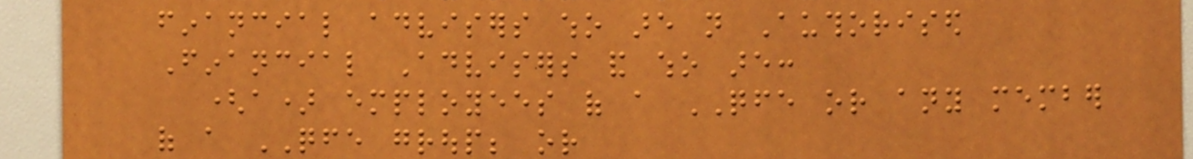financial advisers who are not Authorised
Financial Advisers and who are:
(a) employees of a QFE or any member
of a QFE group; or
